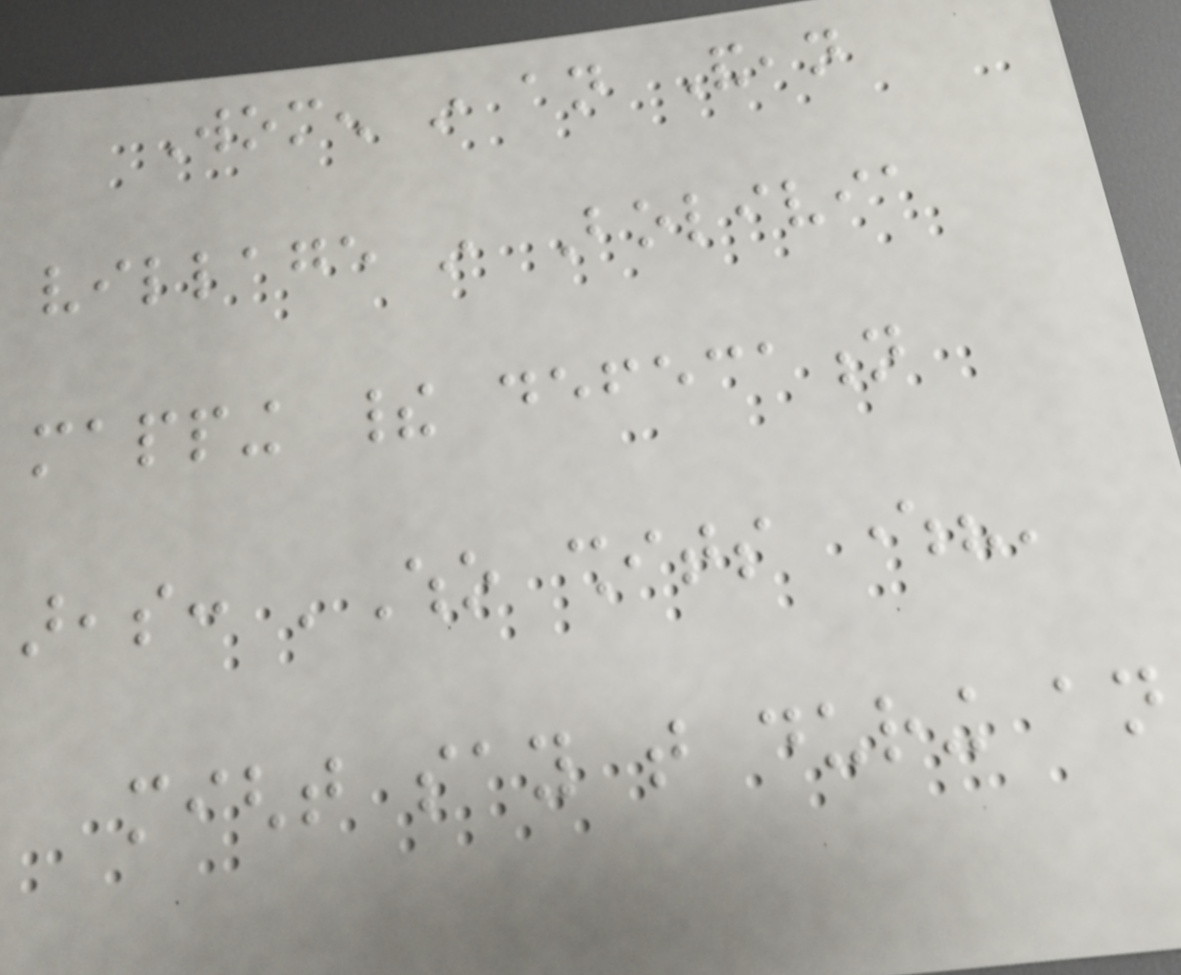Women in an Andean
village in Bolivia
mapping their defecation
areas: 'Who shits where?'
might say that during an
